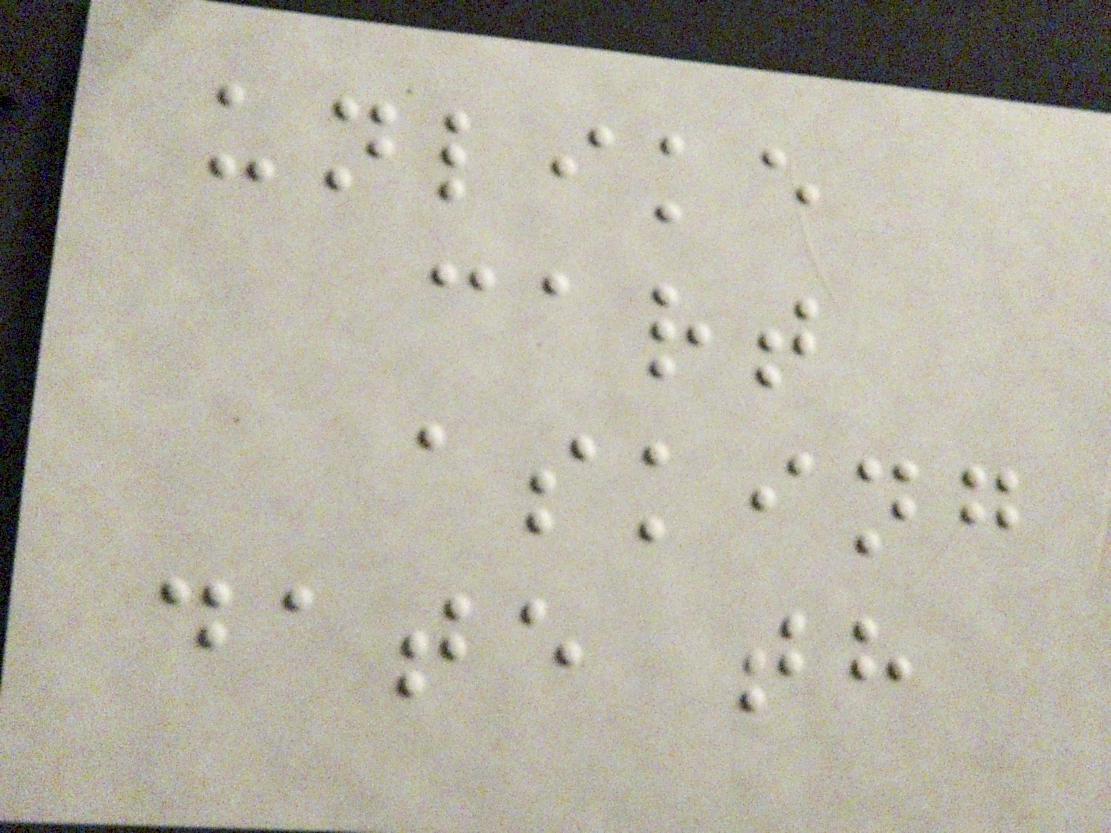unlike
cart
asking
date th
